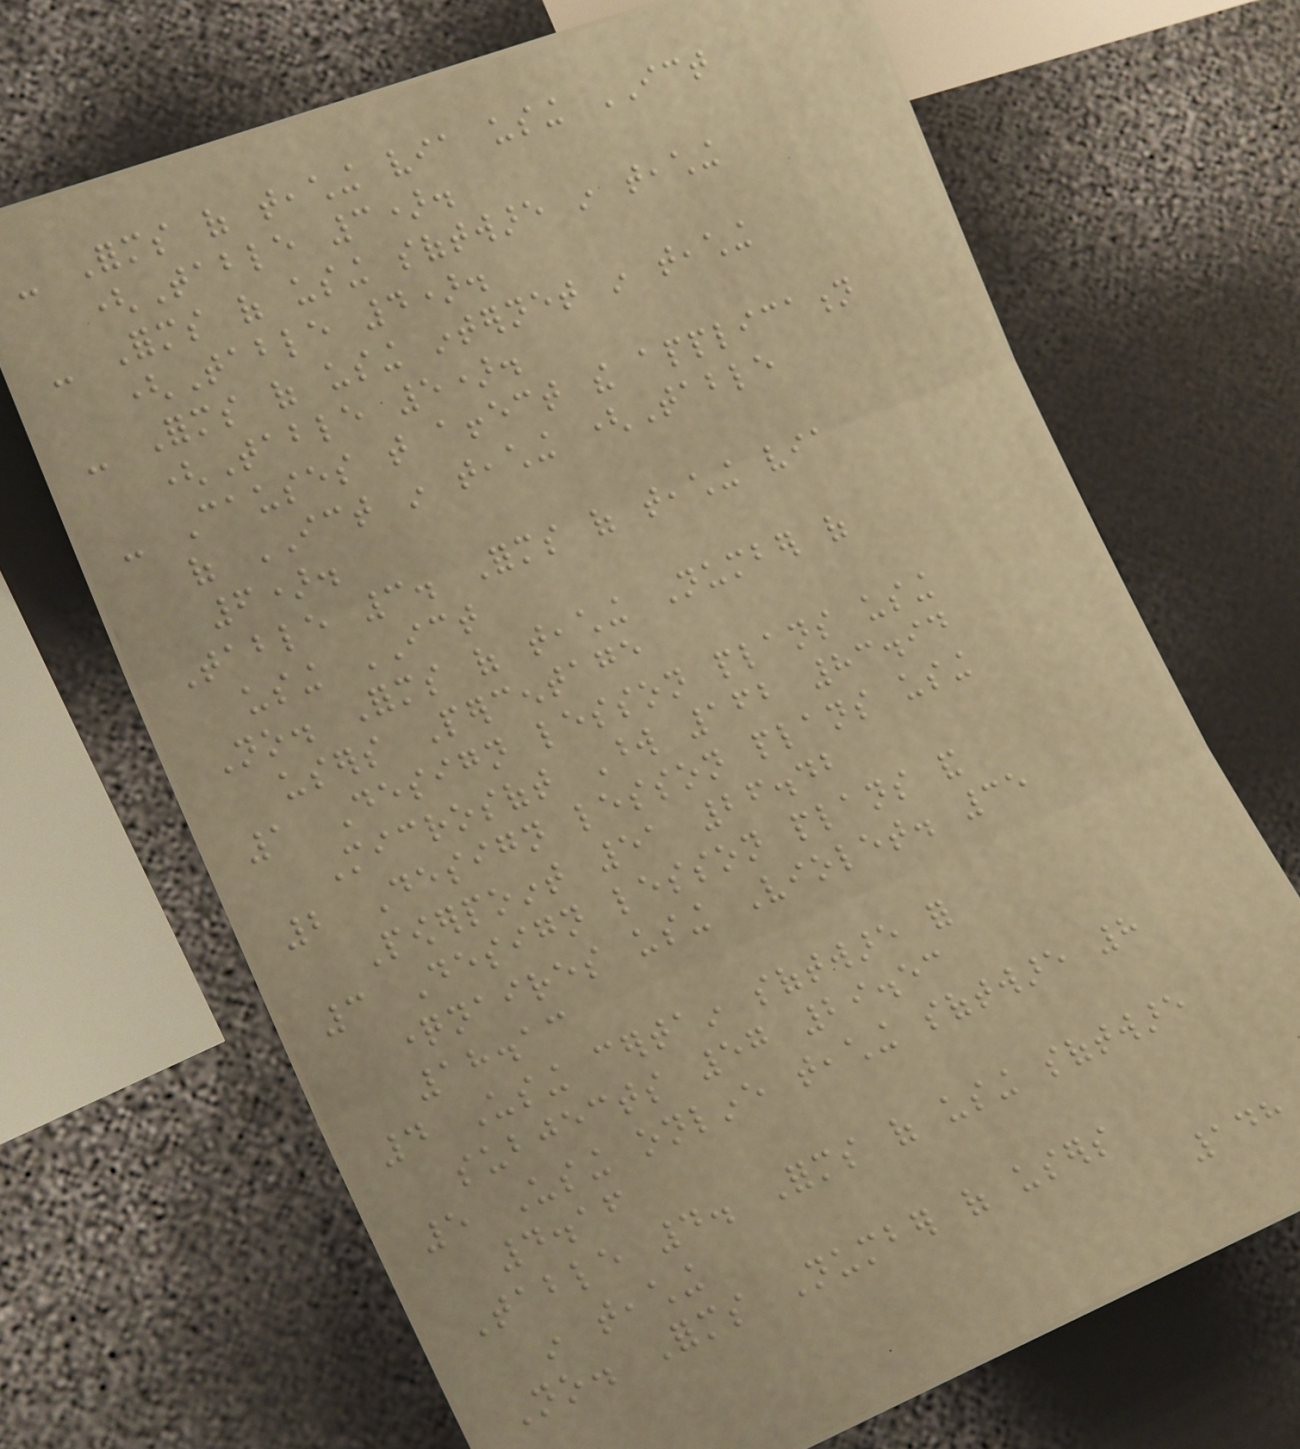- Forms of teaching via using ICT
(Table 3).
- Forms of using software in teaching
(Table 4).
- Forms of using internet in teaching
(Table 5).
- Causes that affect the application
of ICT in teaching (Table
6).
Table 3. Forms of teaching via
using ICT
No. Forms of teaching Number of
users Percentage
1 Design lesson plans using
Microsoft Word 162 83.94
2 Design lesson plans using
Powerpoint 51 26.42
3 Design lesson plans and
questionnaires using Violet. 35
18.13
4 Using certain software for
subjects 57 29.53
5 Using online teaching software 8
4.16
Table 4. Forms of using software
in teaching
No. Forms Number of users
148
